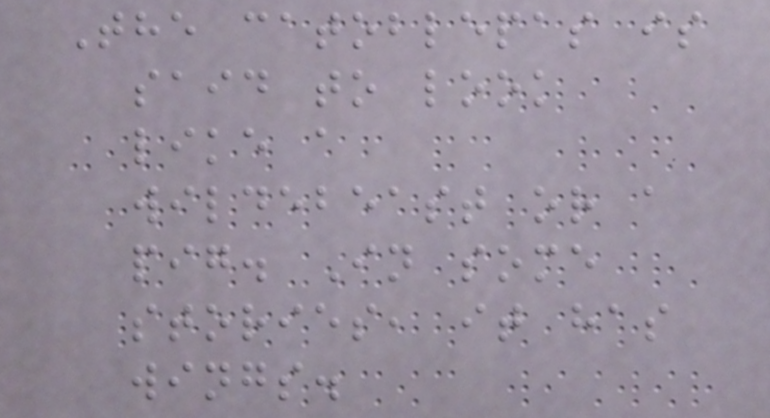The catoblepas is
said to look
like a
wildebeast or a
pig. In some
stories, it has
wings.
